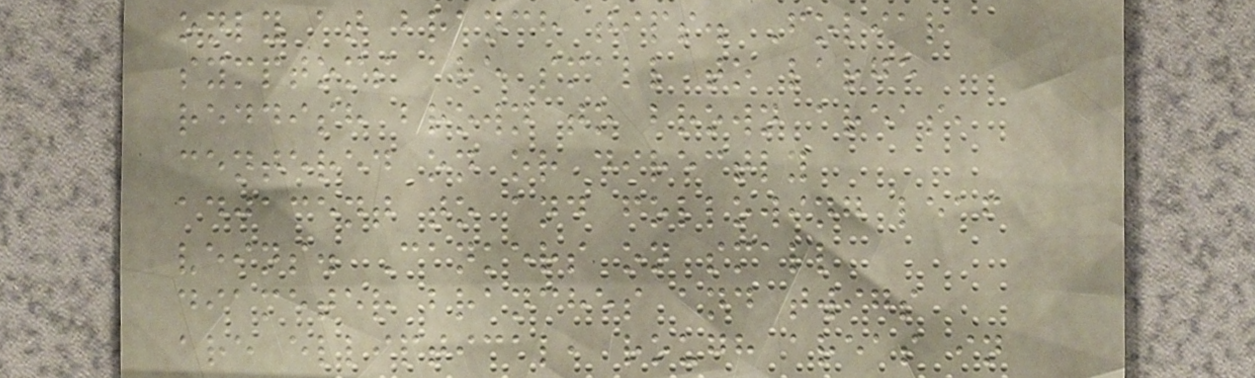only at branch tips. Foliar
symptoms are small to large
reddish brown to brown areas,
centered on or directly
adjacent to and following leaf
veins. Cankers on small
diameter branches and twigs
are elliptical, rough areas in
